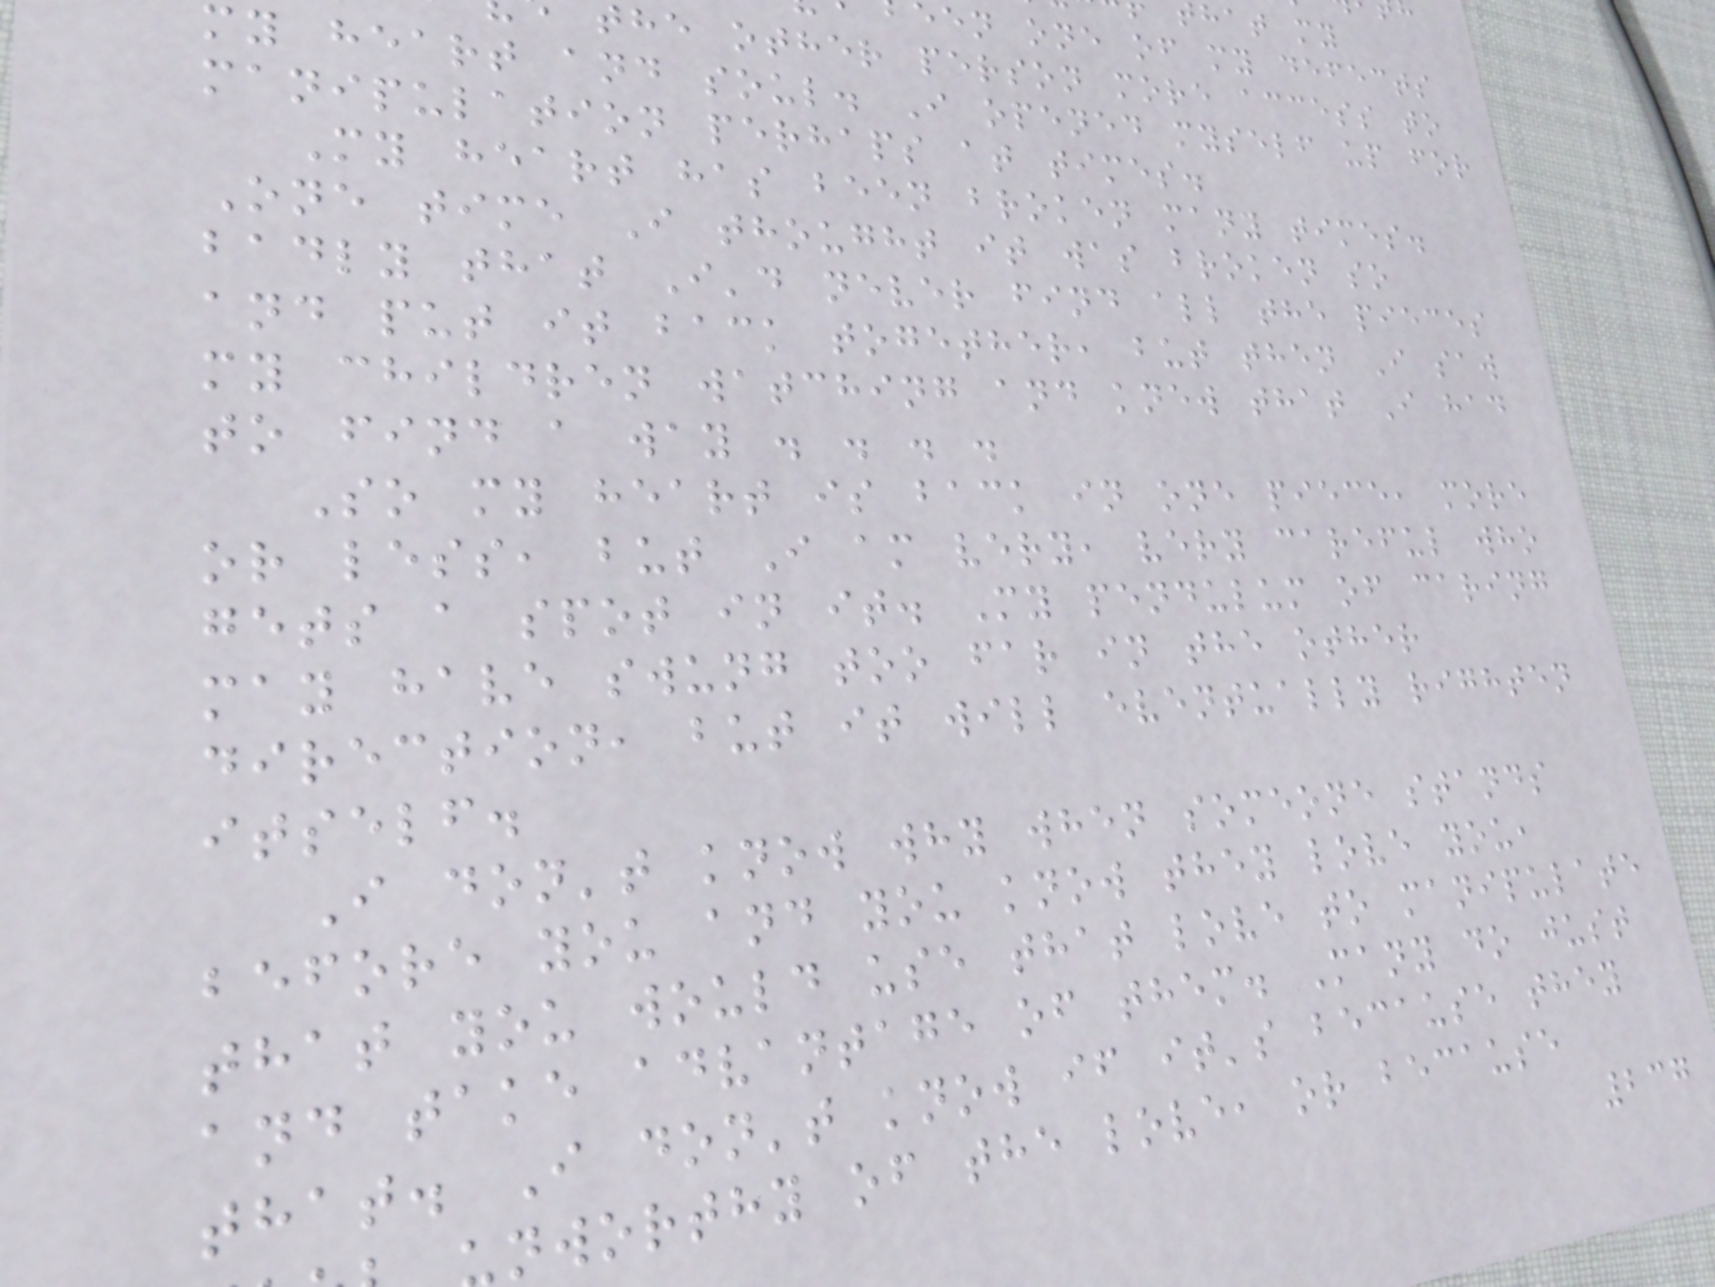een one of my defects
the other person more access to
my heart and soul. I opened myself up for
manipulation perhaps at times.
My heart has been broken many times.
One time I thought it was broken so
badly that I'd never find all the pieces
and put it back together, but then I saw
my children watching and knew that I had
to find a way . . . .
So my heart is back in one piece, more
or less, but I am very, very careful who
gets a spot in it. My pendulum of caring
may have swung too far in the other
direction, but it will eventually righten
itself.
I don't know why when someone stands
before you and you know they love you,
that you would use that love to manipulate
and take advantage of them. Many do just
that. I don't know if it's because they
nworthy of the love, or because
237
